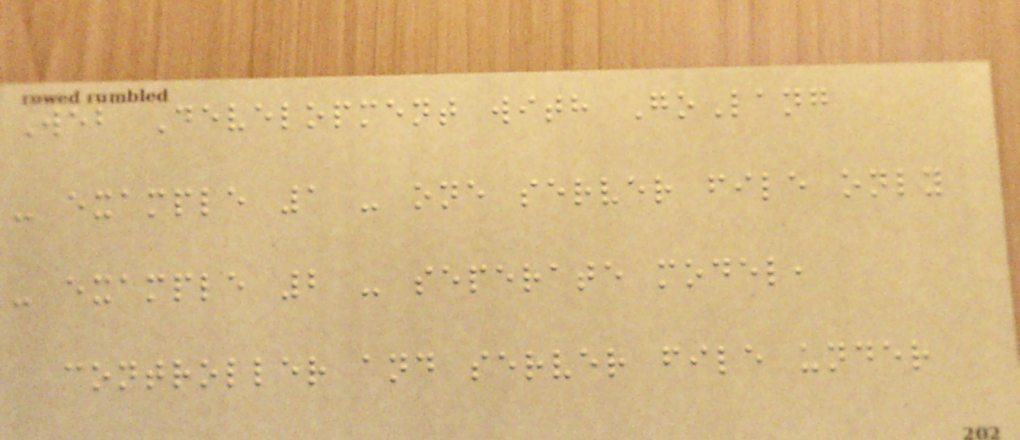Web Development with GoLang
- example 1 - one server file only
- example 2 - seperate model,
controller and server file under
